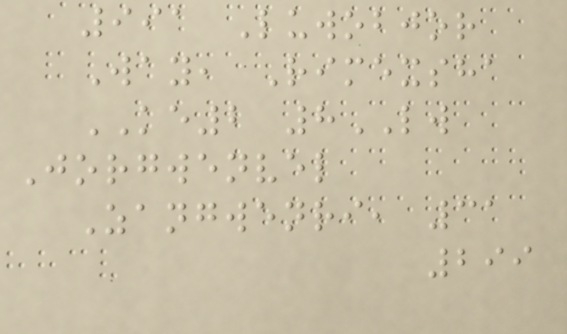991 Luwobjor
Way, Rimexsha
KE2 8LW
Jorgwenvel
Zangwenri, 31
299
